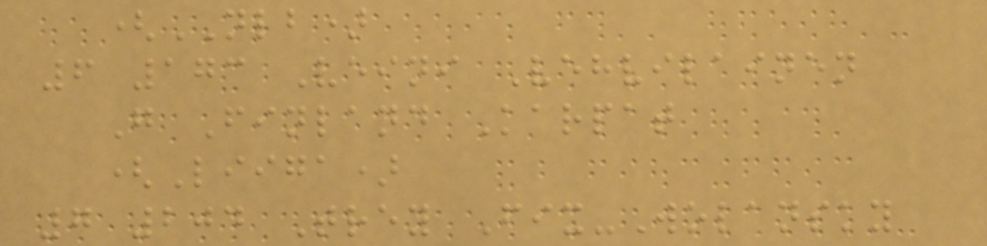(NLB)
6 173 Veini Vehvilainen
G Finland Karpat
(Liiga)
7 204 Trey Fix-Wolansky
